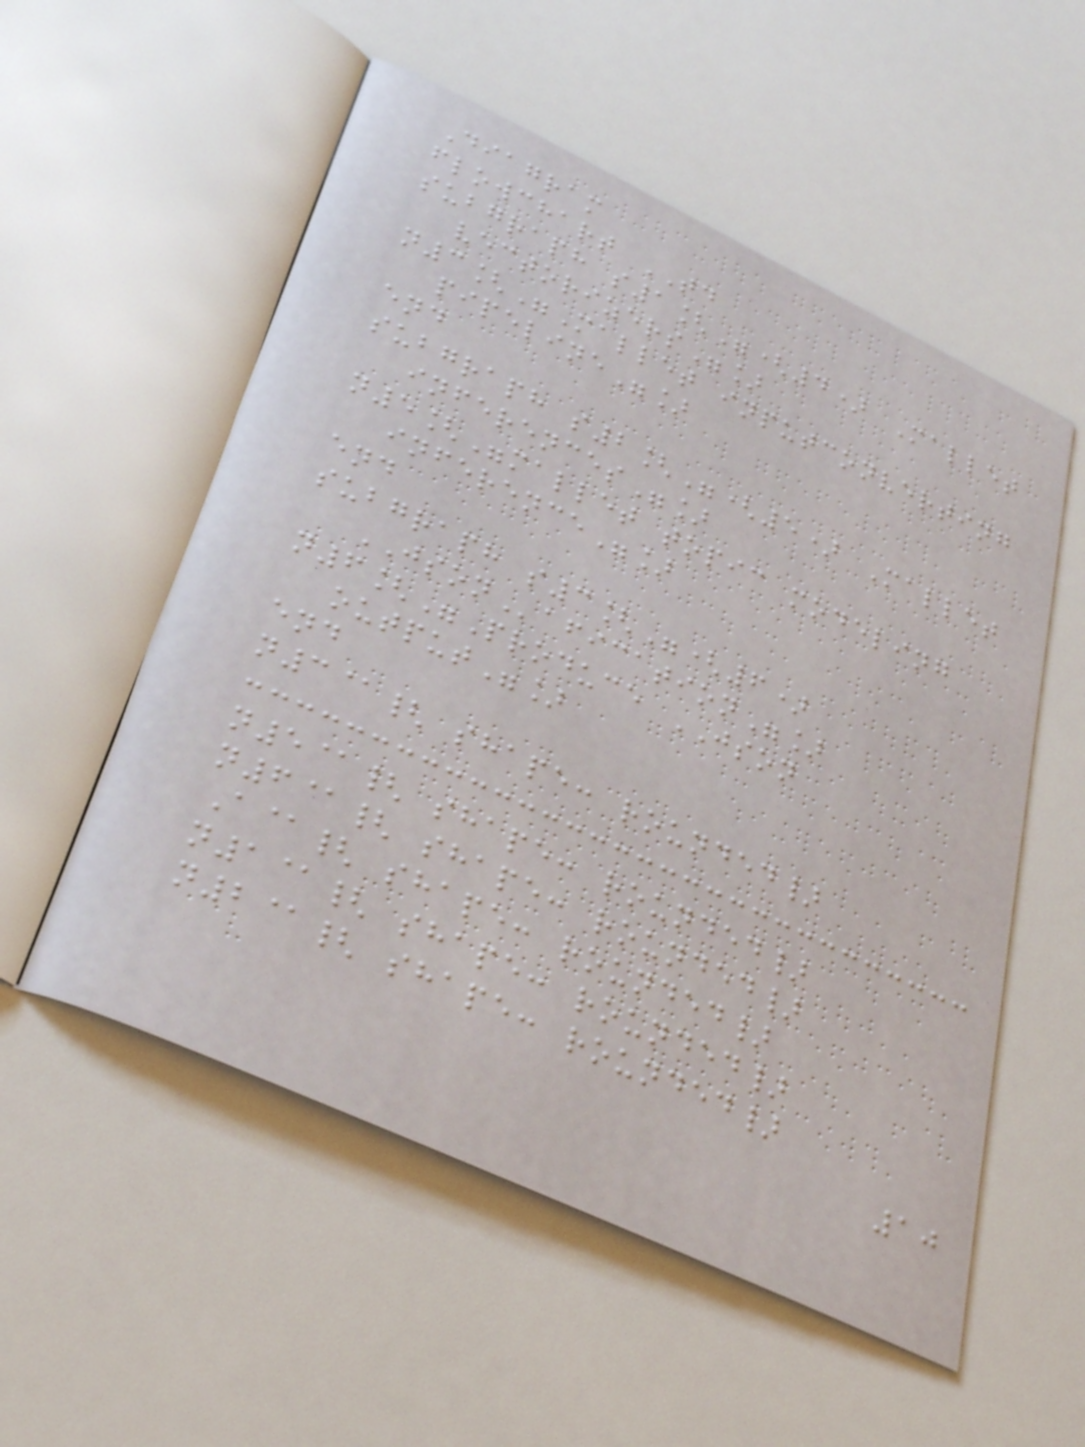Diagram
flowchart TD
subgraph s1["(4) Mallet
vectorizers"]
n3["Mallet inputconverting
pipeline"]
end
subgraph s2["(5) Mallet
inferences"]
n5["mallet topic modeling
inference"]
end
subgraph s3["(6)
JSONafication"]
n6["Produce JSON
output"]
end
n3@{ shape: rounded}
n5@{ shape: rounded}
n6@{ shape: rounded}
A@{ shape: rounded}
n1@{ shape: rounded}
n2@{ shape: rounded}
10
